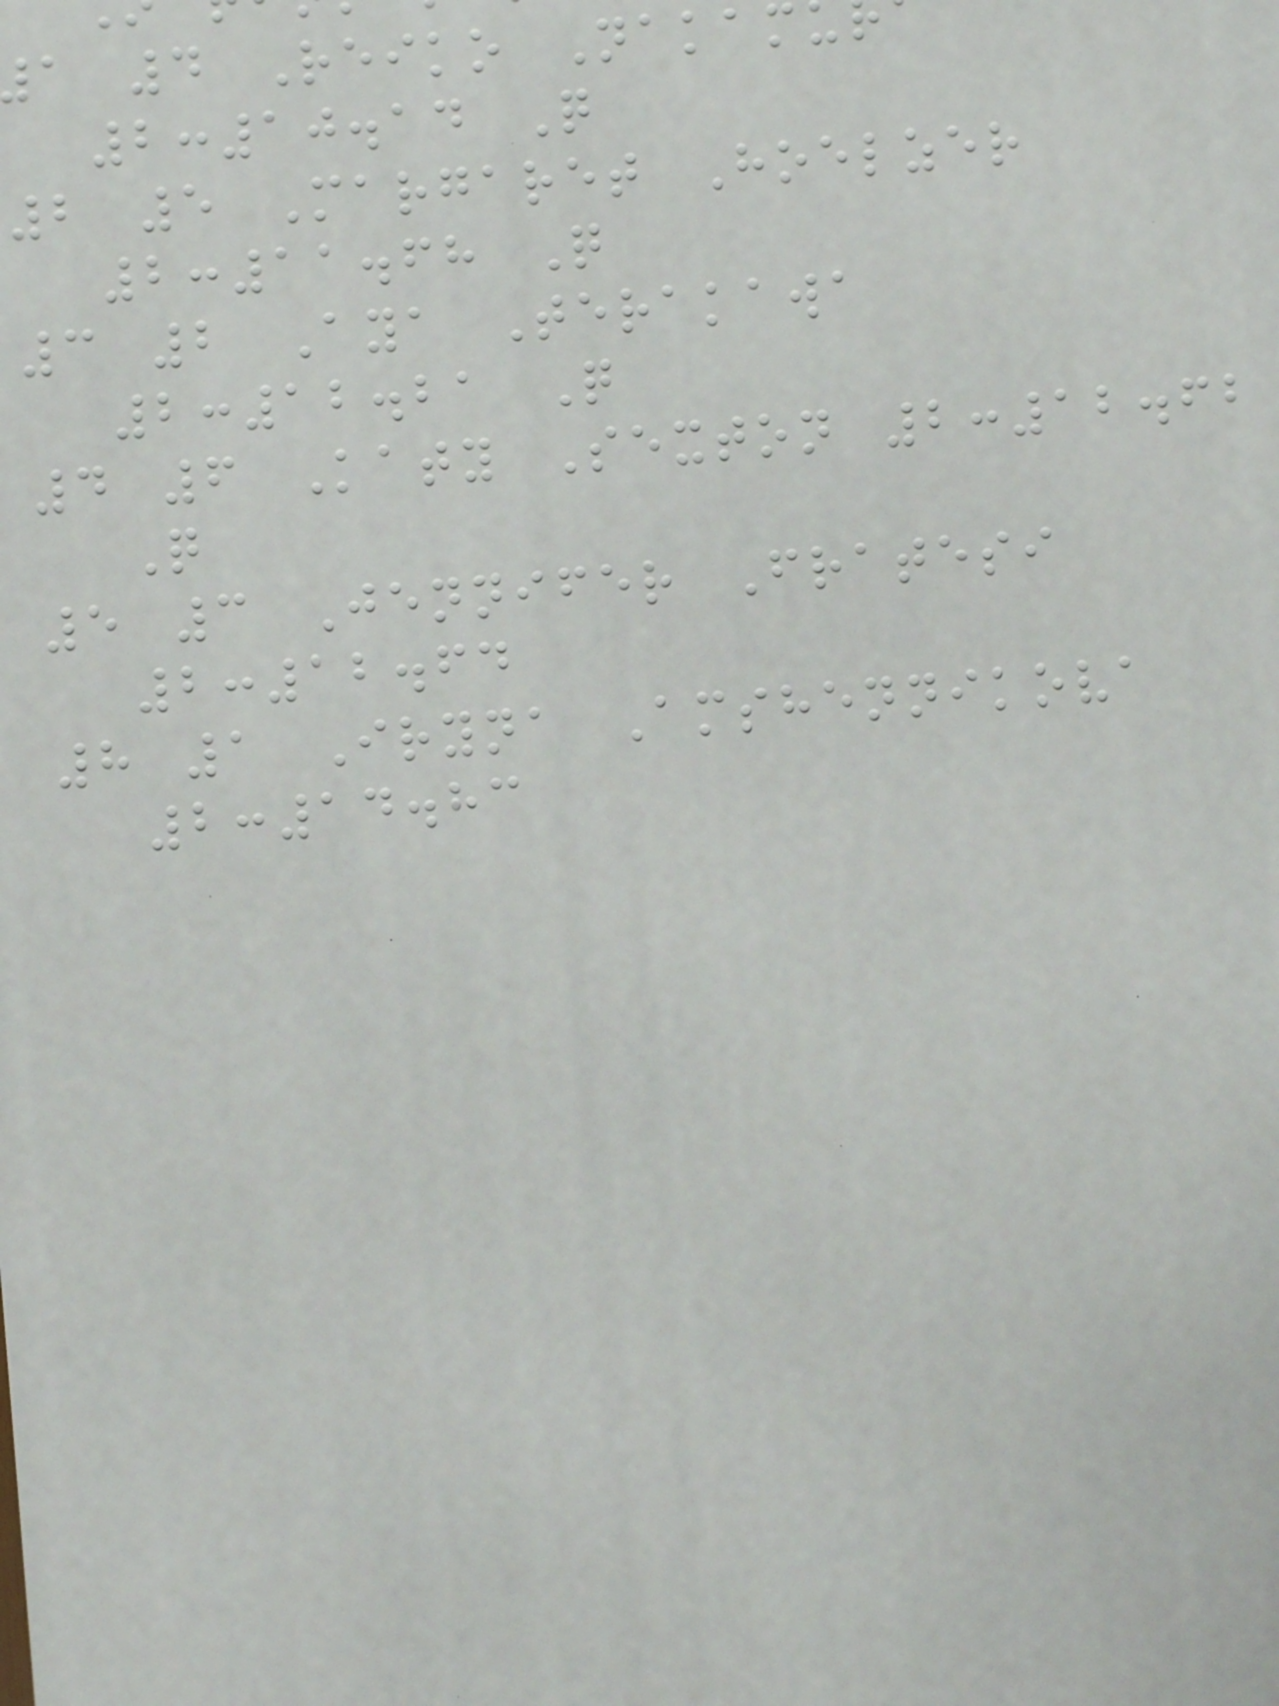a 4 Reiko Nakam
2:10.14 Q
2 5 Margaret Hoelzer
2:11.68 Q
3 2 Aya Terakawa
2:12.21 Q
4 6 Katy Sexton 2:12.62
Q
5 3 Jennifer Fratesi
2:12.64
8 1 Iryna Amshennikova
2:14.83
